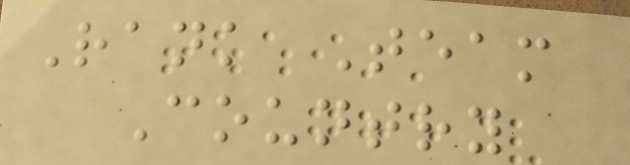Rank Team
Country
